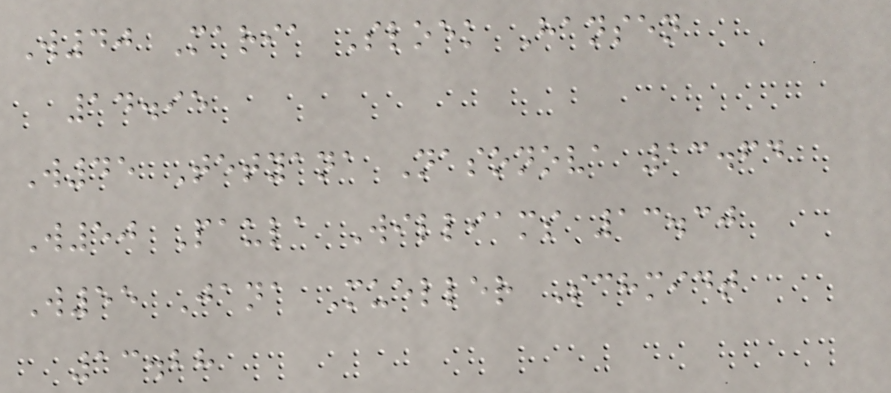W40 Maria Sloek Hansen
14.95
W45 Tetyana Nasonova 13.64
W50 Paula Williams 13.30
W55 Jana Mueller Schmidt
13.28
